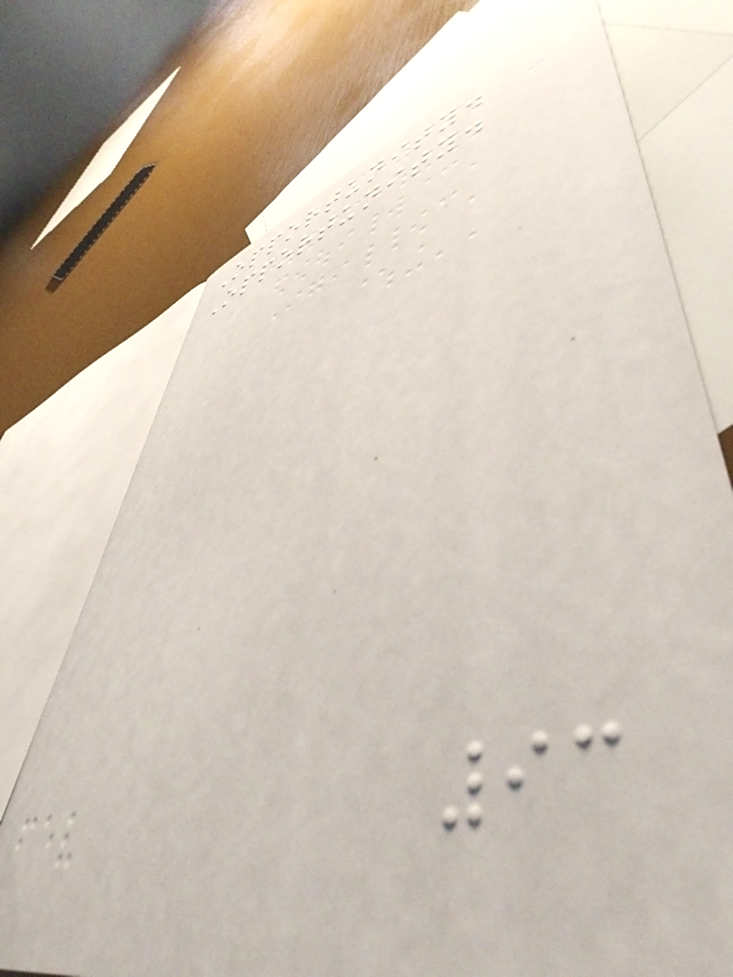Opportunity.
Opportunity.
93
